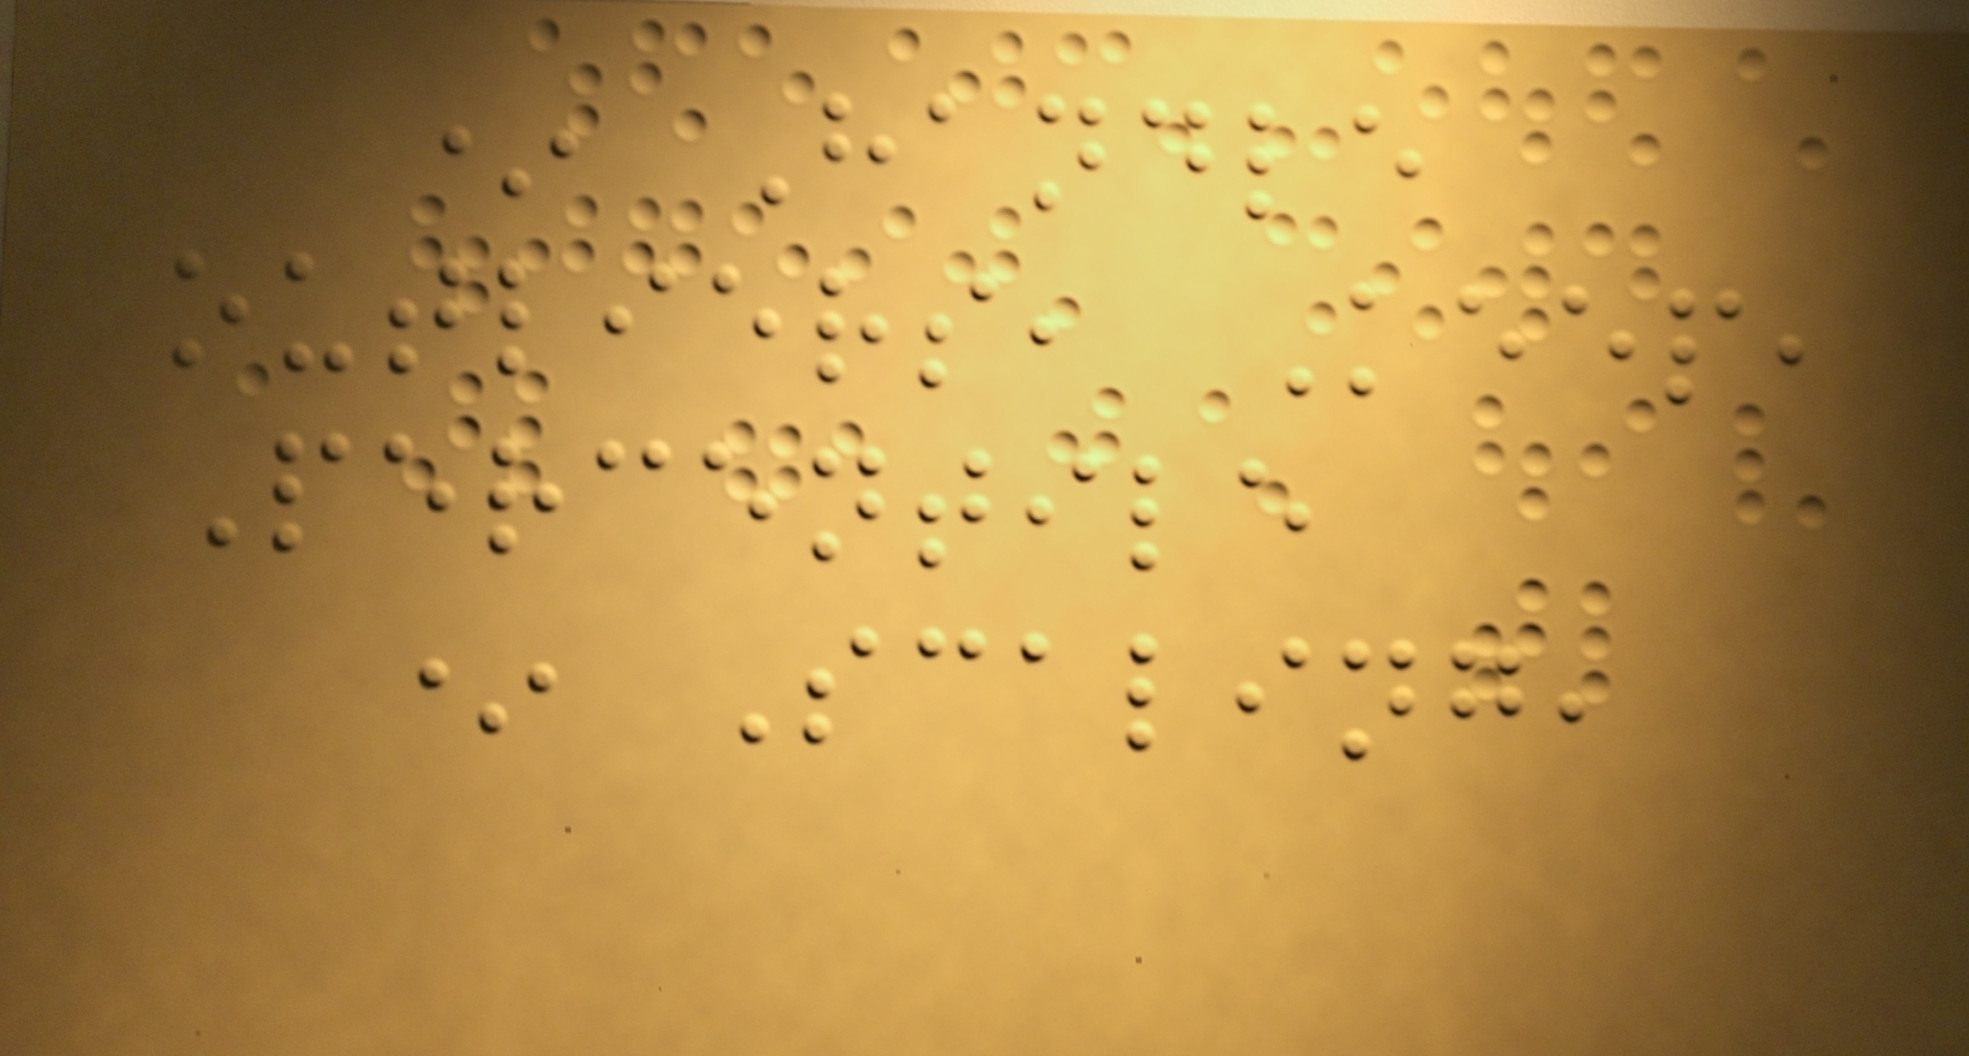* Handle
outliers, Keep,
Percentile
* Scaling,
